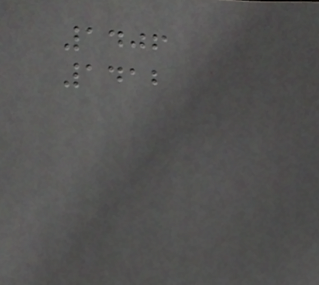1406
1412
